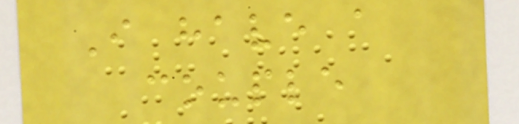I have a
couple
